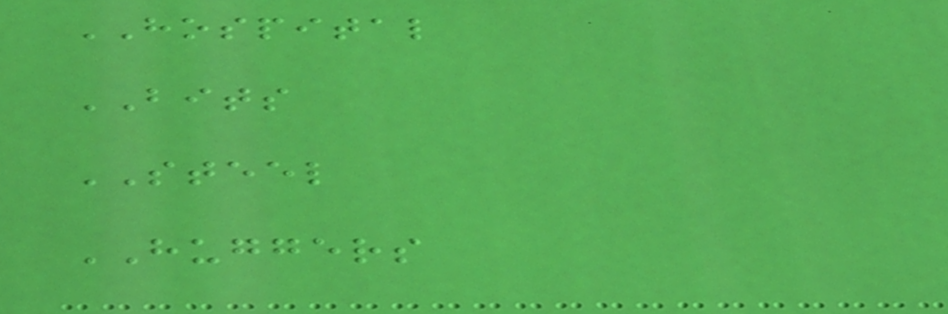HOSPITAL
BITS
STEEL
HUGGERS
